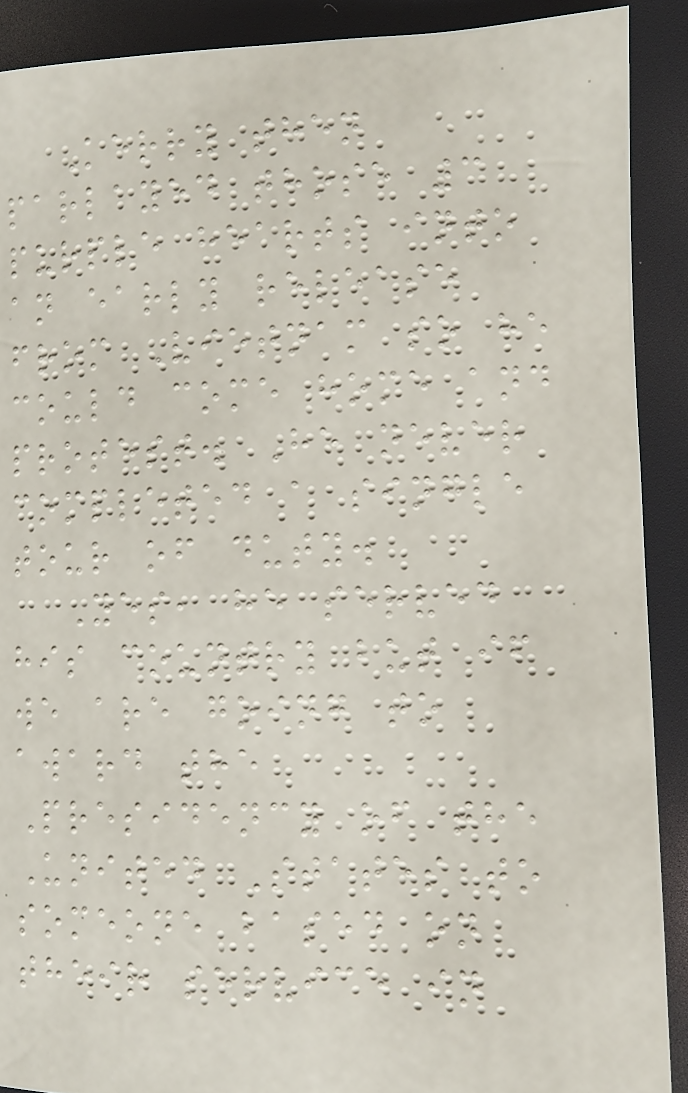Kerry then
parlayed those 3
purple hearts into
an early release
from Vietnam so he
could come home and
protest. He never
completed a single
tour of duty.
Yes, he served
his country but if
we are going to
award the
Presidency of the
United States to
someone based on
their service in
